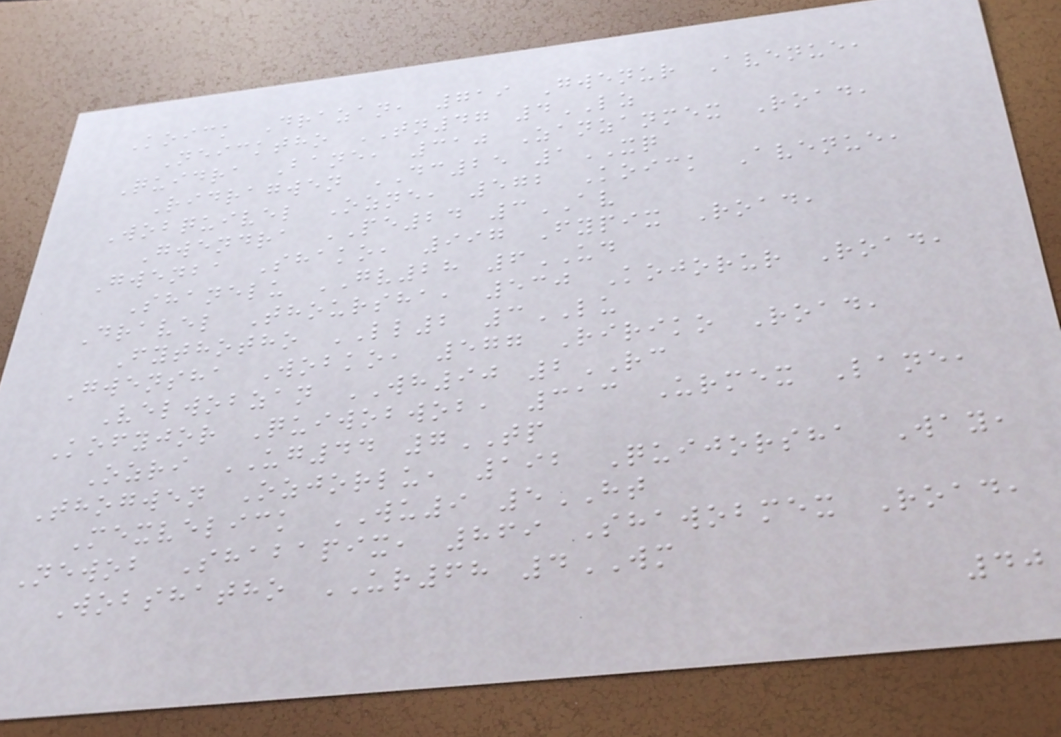Koick Drazan, 719 Gwenur Avenue,
Neicktho TN47 4LZ
Quidra Bane, 310 Zanzanmex Road,
Ridragwen DC25 1XQ
Wobquivel Ozne, 572 Koick Avenue,
Gwendra PE24 3AV
Gwenba Shako, 997 Fypix Road,
Shanelu GV28 6UD
Dravel Thoursha, 530 Kojorur Road,
Fythotho LL2 3LU
Gwensha Wobko, 577 Ririko Road,
Velwobzan WH90 2RC
Kofyjor Quiwobwob, 313 Urmex Lane,
Ozri UG44 7TP
Thogwen Ozjorlu, 192 Quijorsha Way,
Mexvelick WU9 5HT
Newob Shabapix, 869 Shawobmex Road,
Wobshatho UR68 4WM
40
